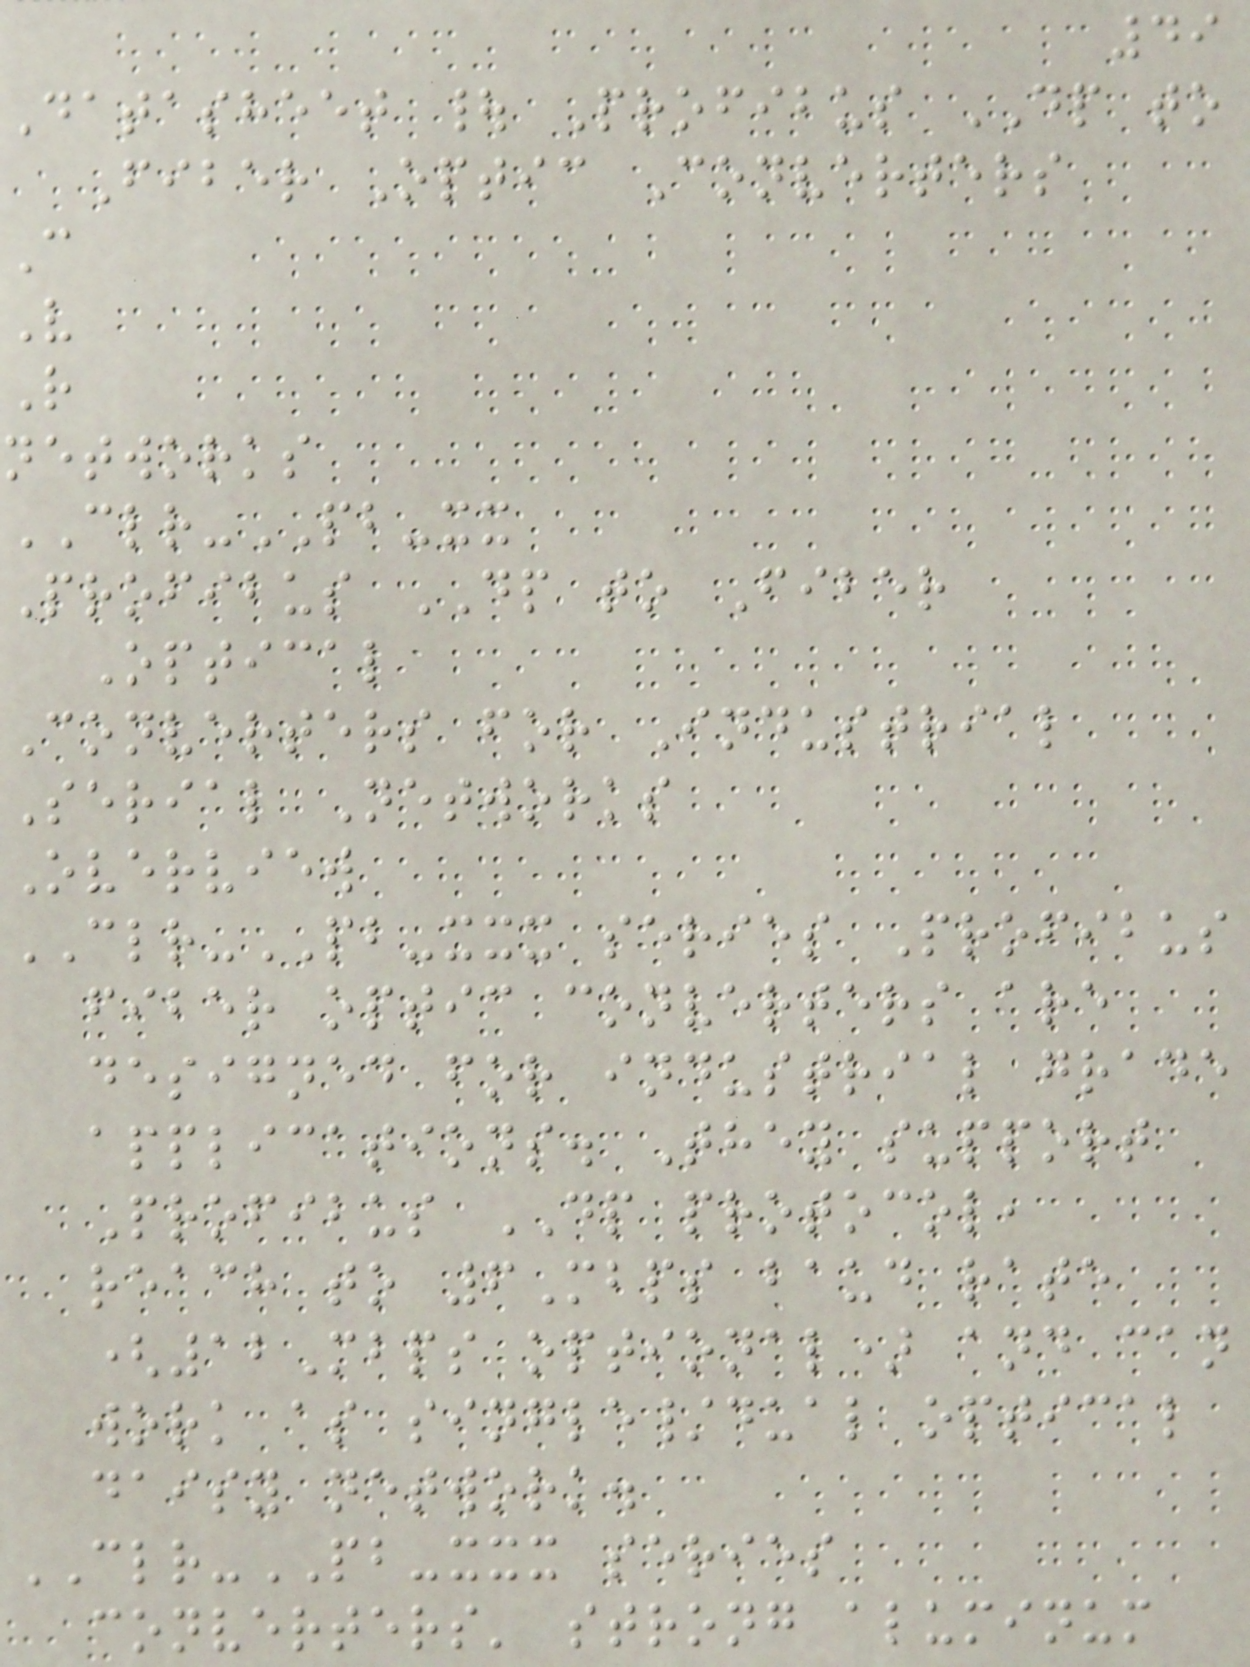49
Datasheet | Profibus DP to
Fiber Optic Converters
C
V
R
networks
CLR-PB-xx
Profibus DP to Fiber
Optical
Converters for Industrial
Serial Networks
Overview
CLR-PB-xxx series Profibus
fiber optic converters are
designed for industrial grade
applications. They support
Profibus DP protocol,
reach to 6Mbps baud rate
(12Mbps optional) and can
work as single/dual optical
daisy network.
CLR-PB-xxx series
converters' strong aluminum
